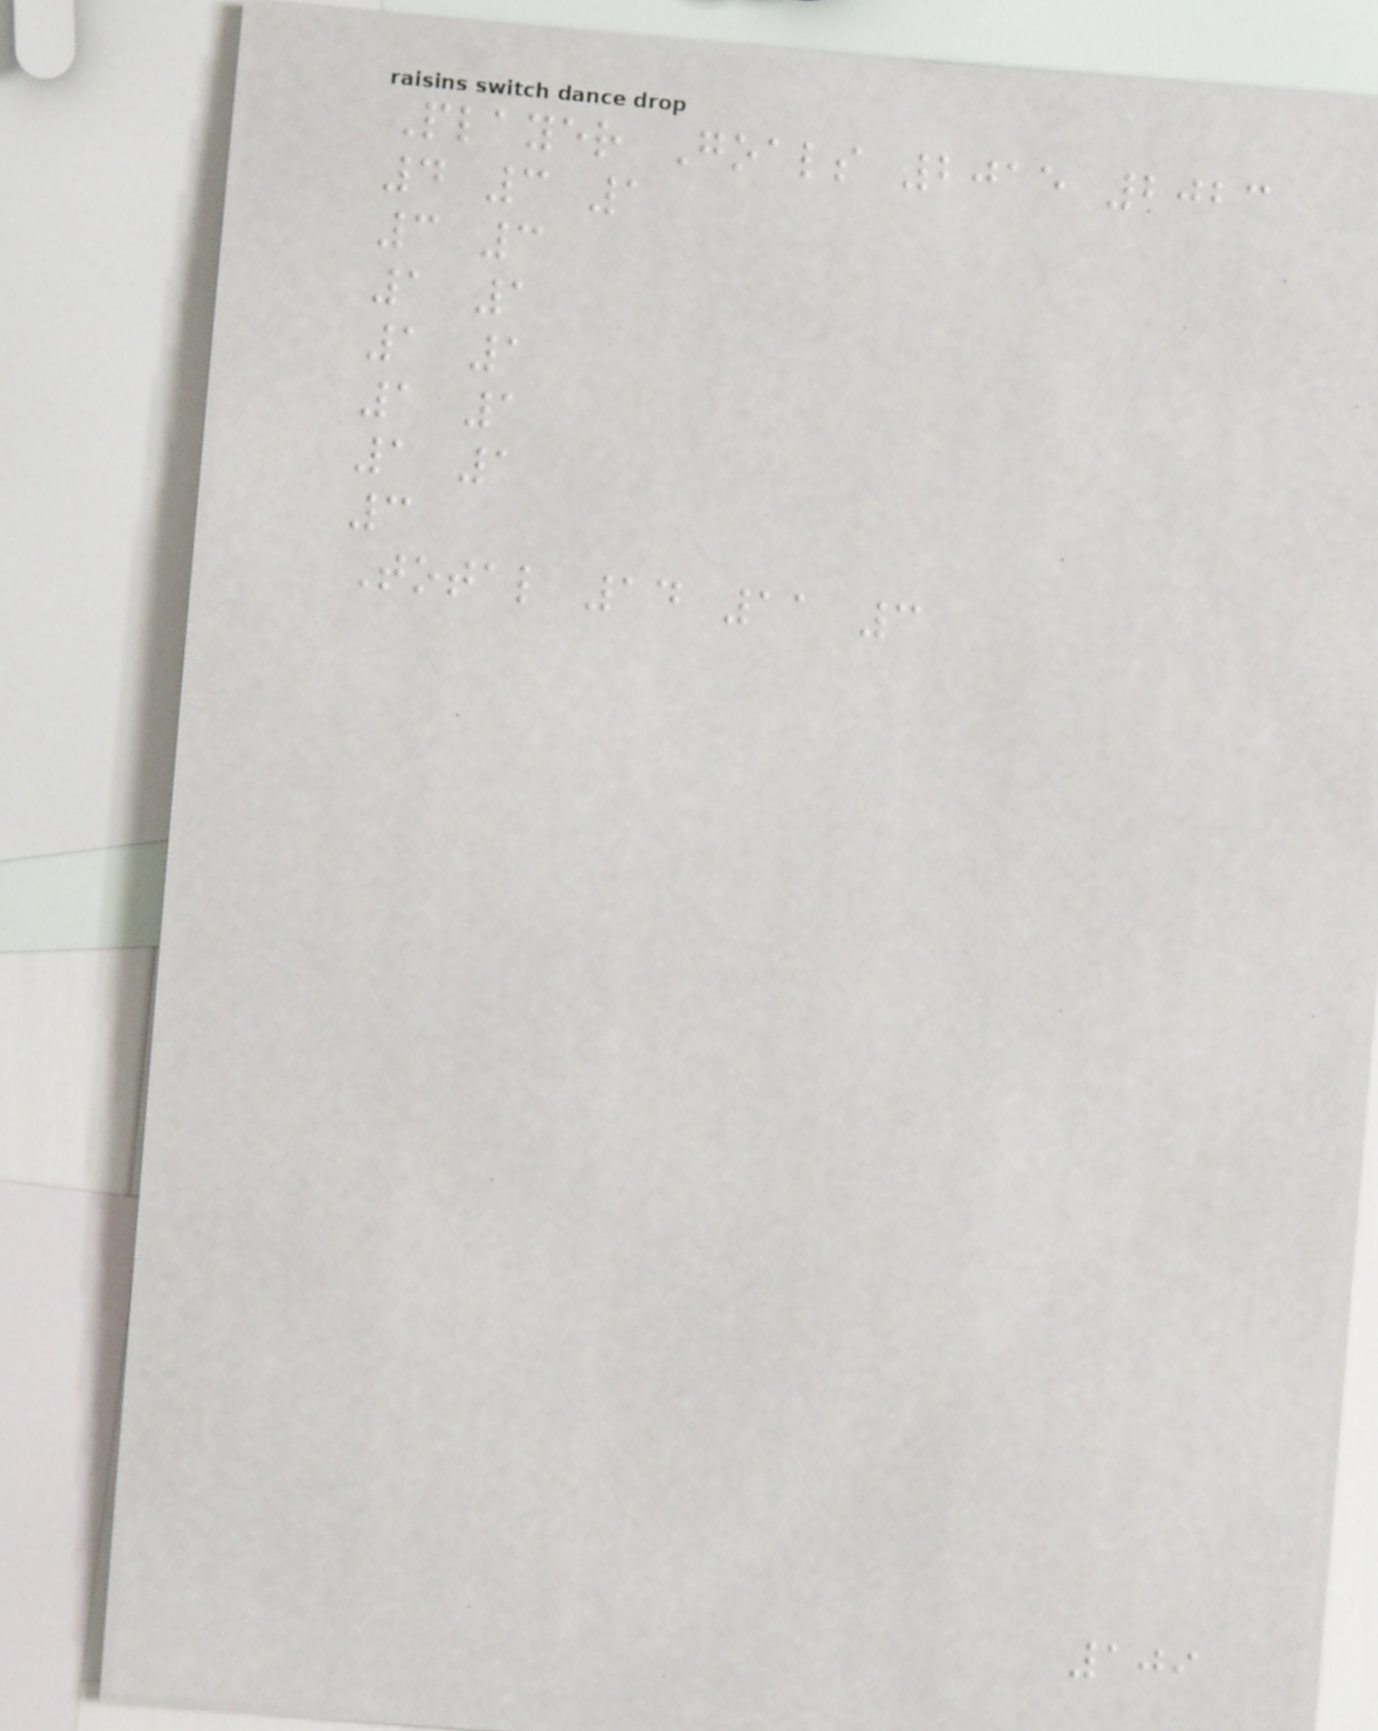Player Goals 2015 2023
4 3 1
3 3
1 1
1 1
1 1
1 1
3
Total 14 11 3
109
